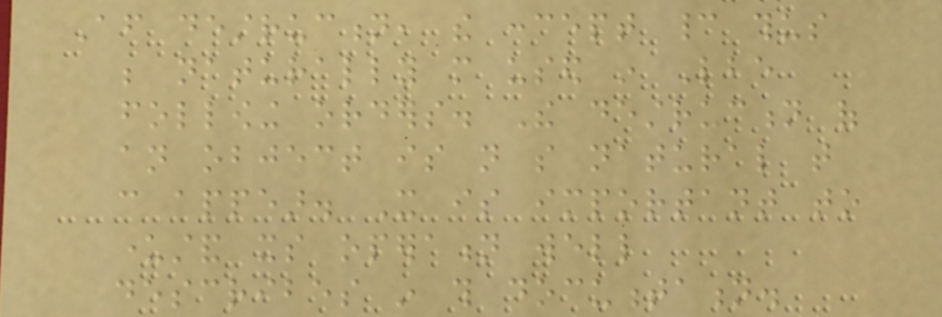After destruction, the concept cannot thus
be naturally more used in Lbe
following orders. The destruction of
an object is not so natural that
can appear. It is important to
understand its operation well
describes in this documentation.
